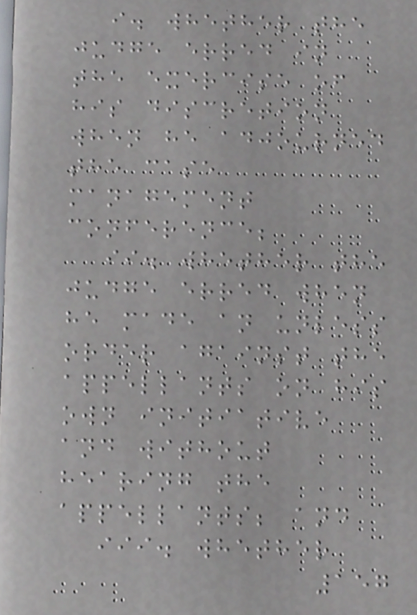i. whether the
judge erred in
the exercise of
his discretion
when he adjourned
the case
management
conference;
ii. whether the
judge erred when
he made an unless
order against the
appellants on his
own initiative
and without
hearing the
appellants; and
iii. whether
157
